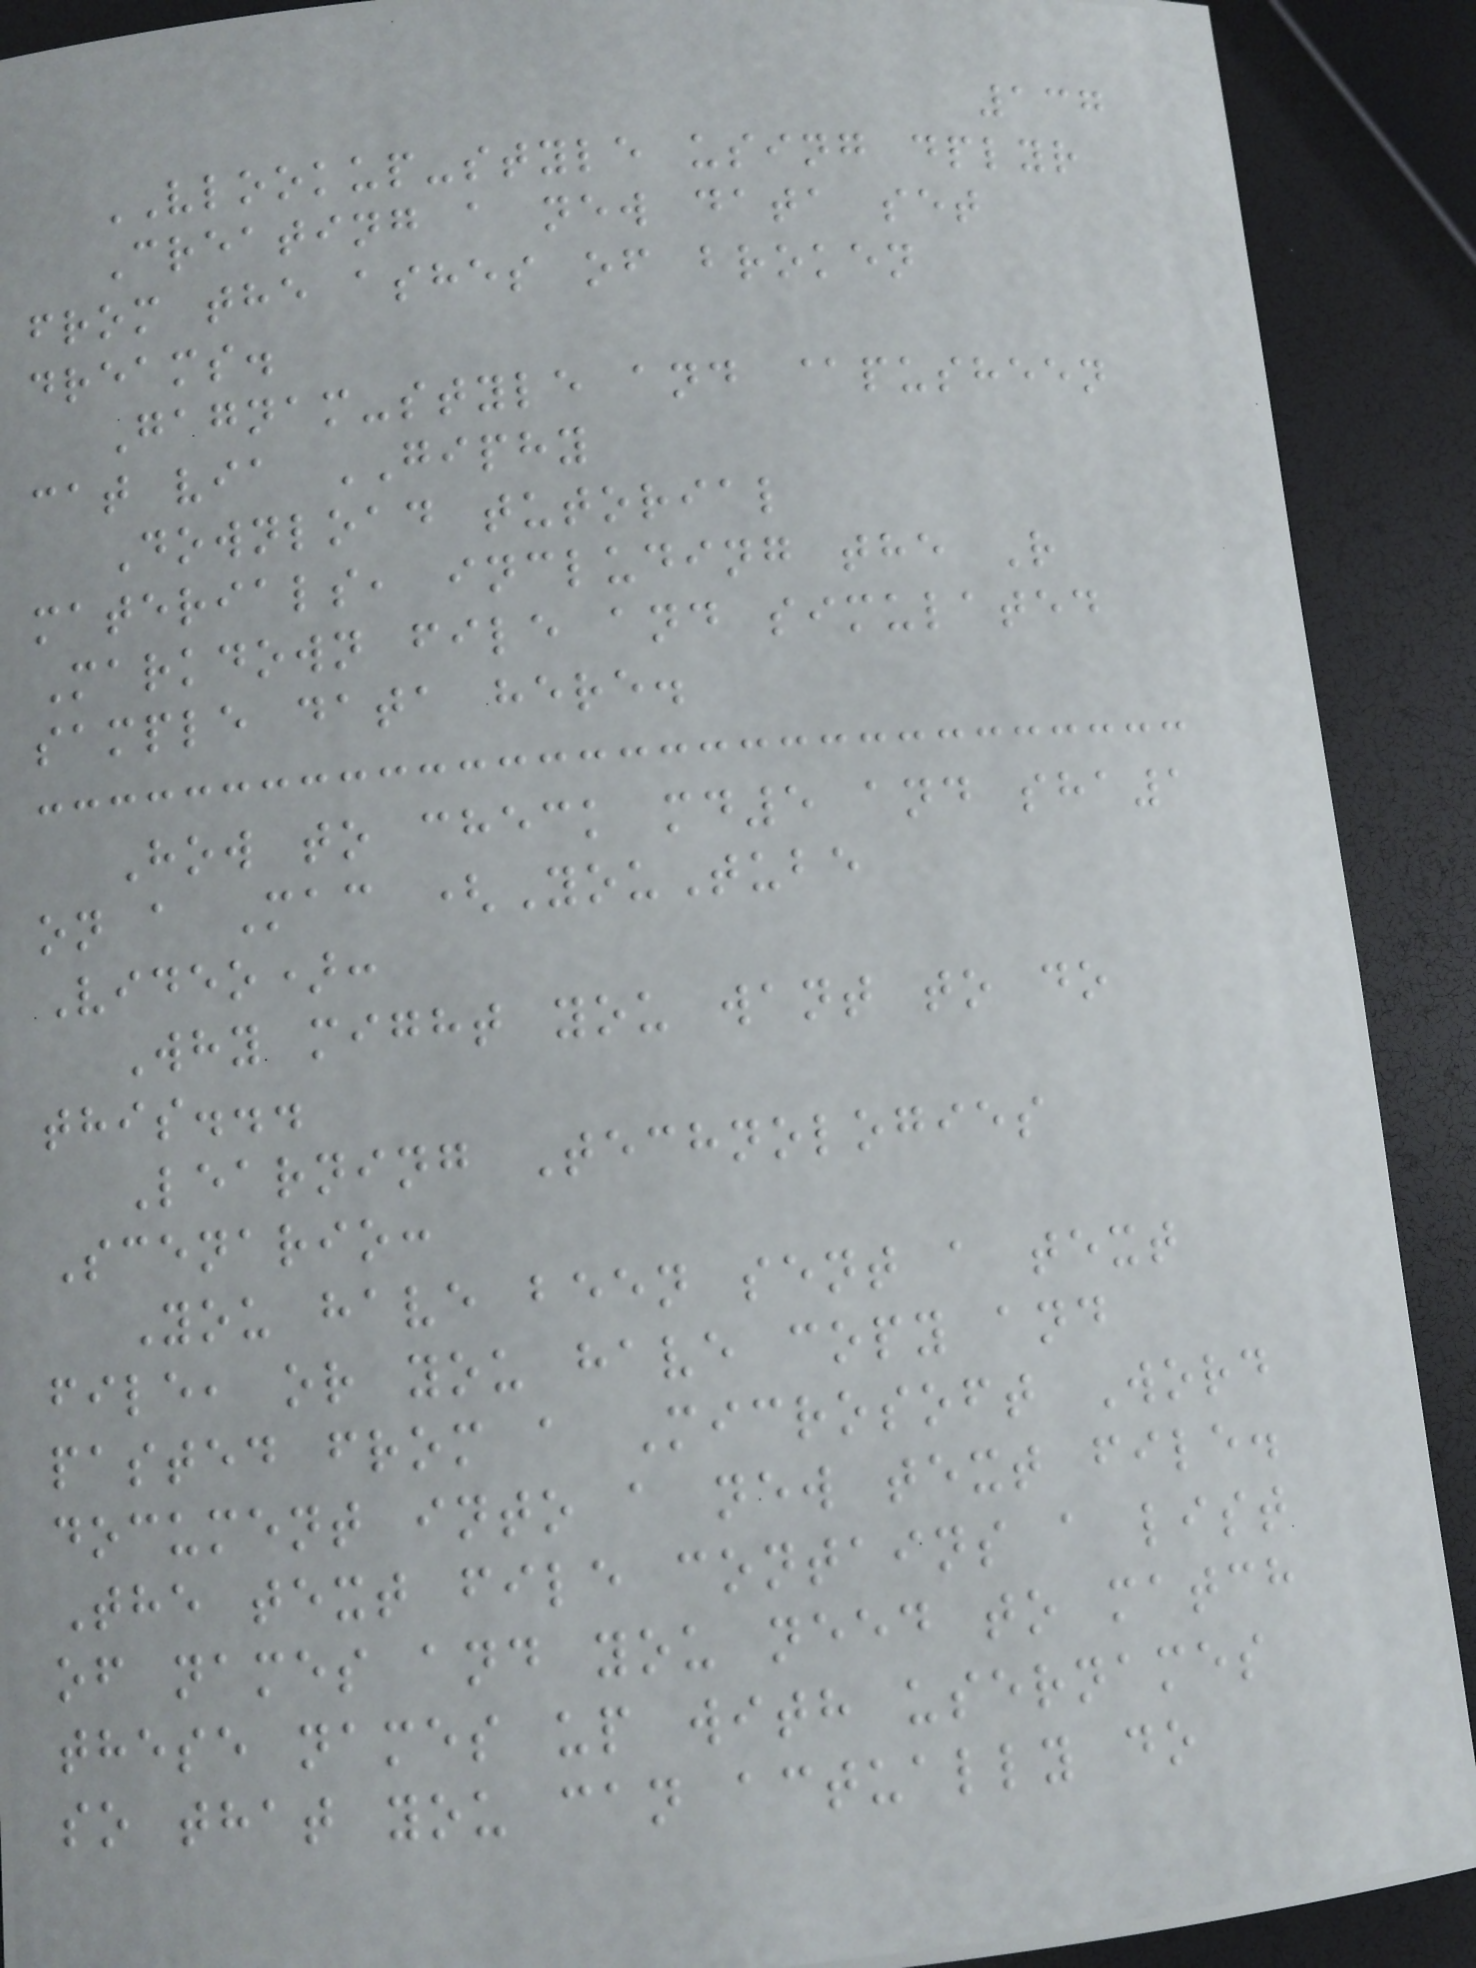137
VLOOKUP-style using dplyr
Creating a new data set
from the ashes of broken
dreams.
Gagnam-style and @pusheen
cat via GIPHY
Download tutorial
materials, including the R
Markdown file and simulated
sample data here.
How to check md5 and sha1
on a Mac (YouTube
Video):
Why might you want to do
this...
Learning Technologies
Scenario:
You have been sent a text
file, or you have copy and
pasted from a Microsoft Word
document into a new text file.
The text file contains a list
of names and you need to match
these names up with usernames
so that you can actually do
